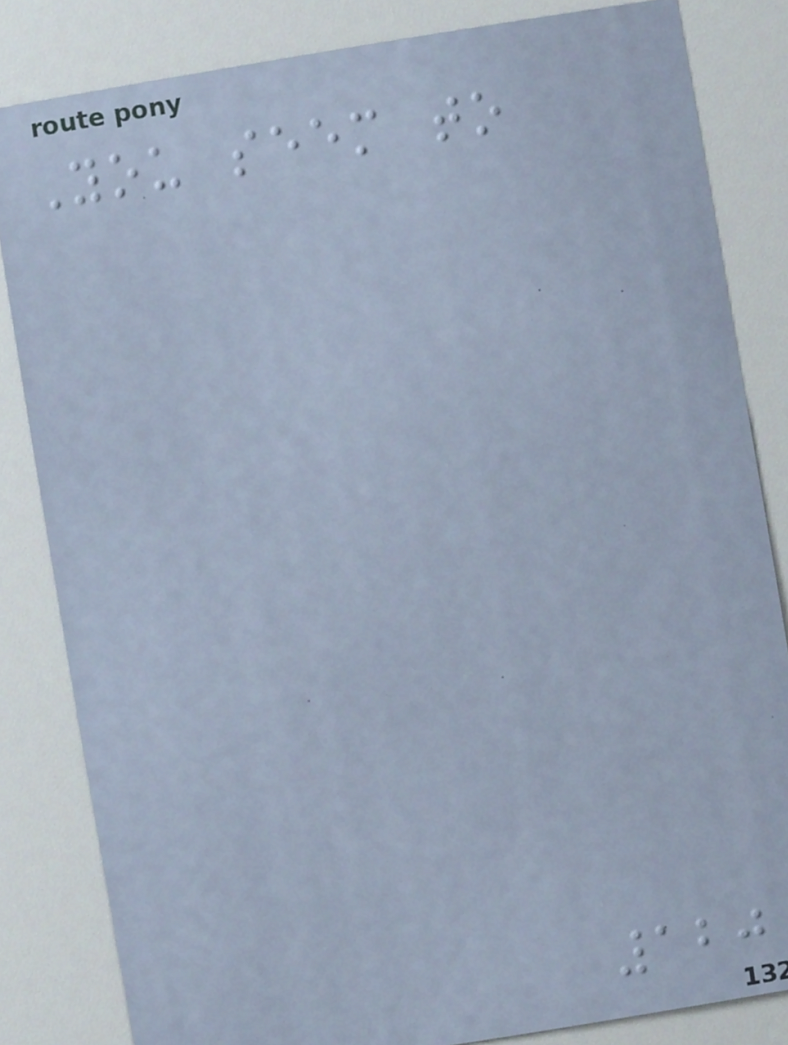You seem to
120
